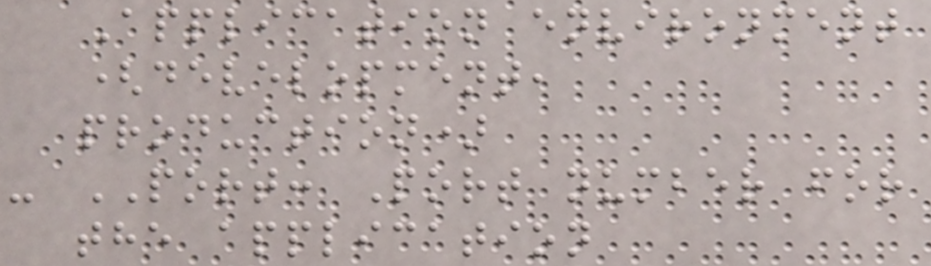Application environment
(development,
production)
- PORT: Port number for
the application
